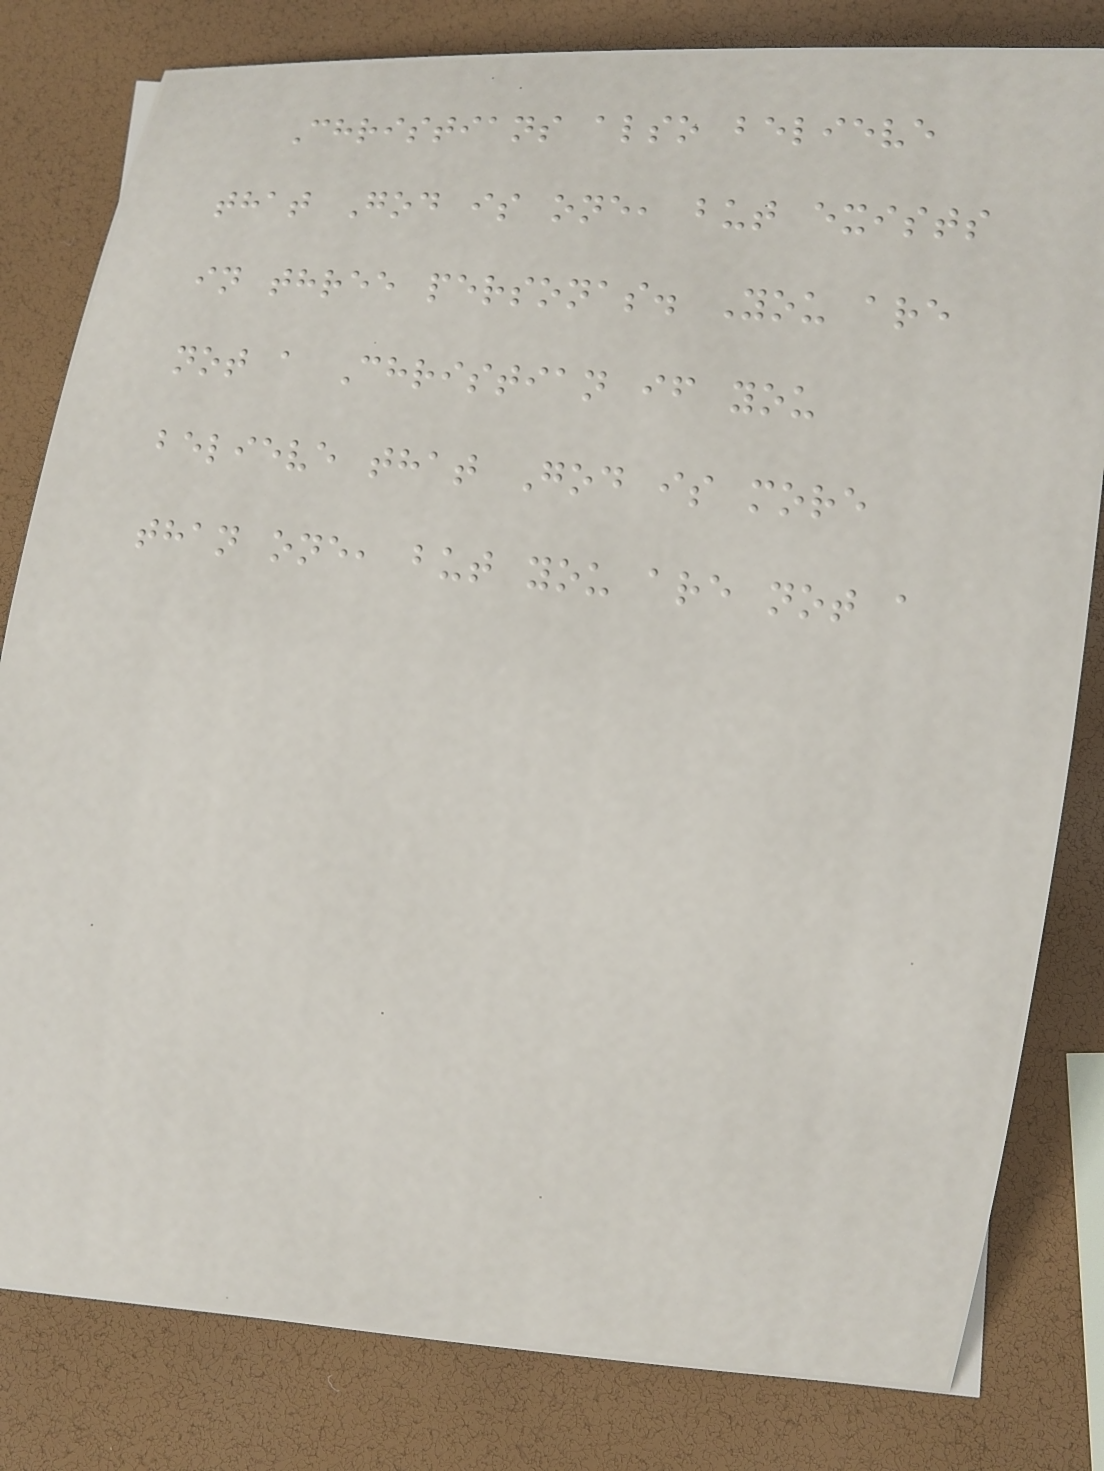Christians also believe
that God is one, but exists
in three personas. You are
not a Christian if you
believe that God is more
than one, but you are not a
